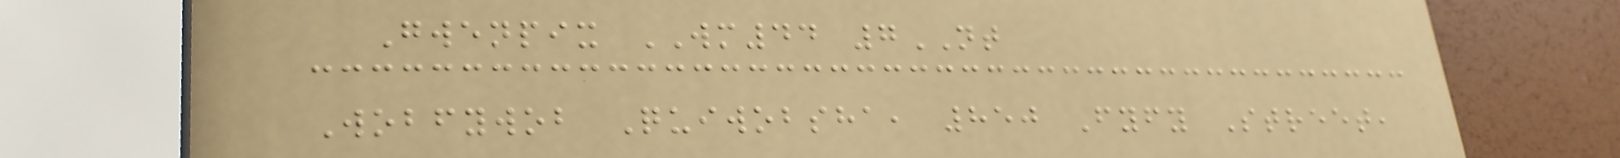Gwenpix WM44 7NT
Wobfywob Quiwobsha, 850 Fyfy Street,
